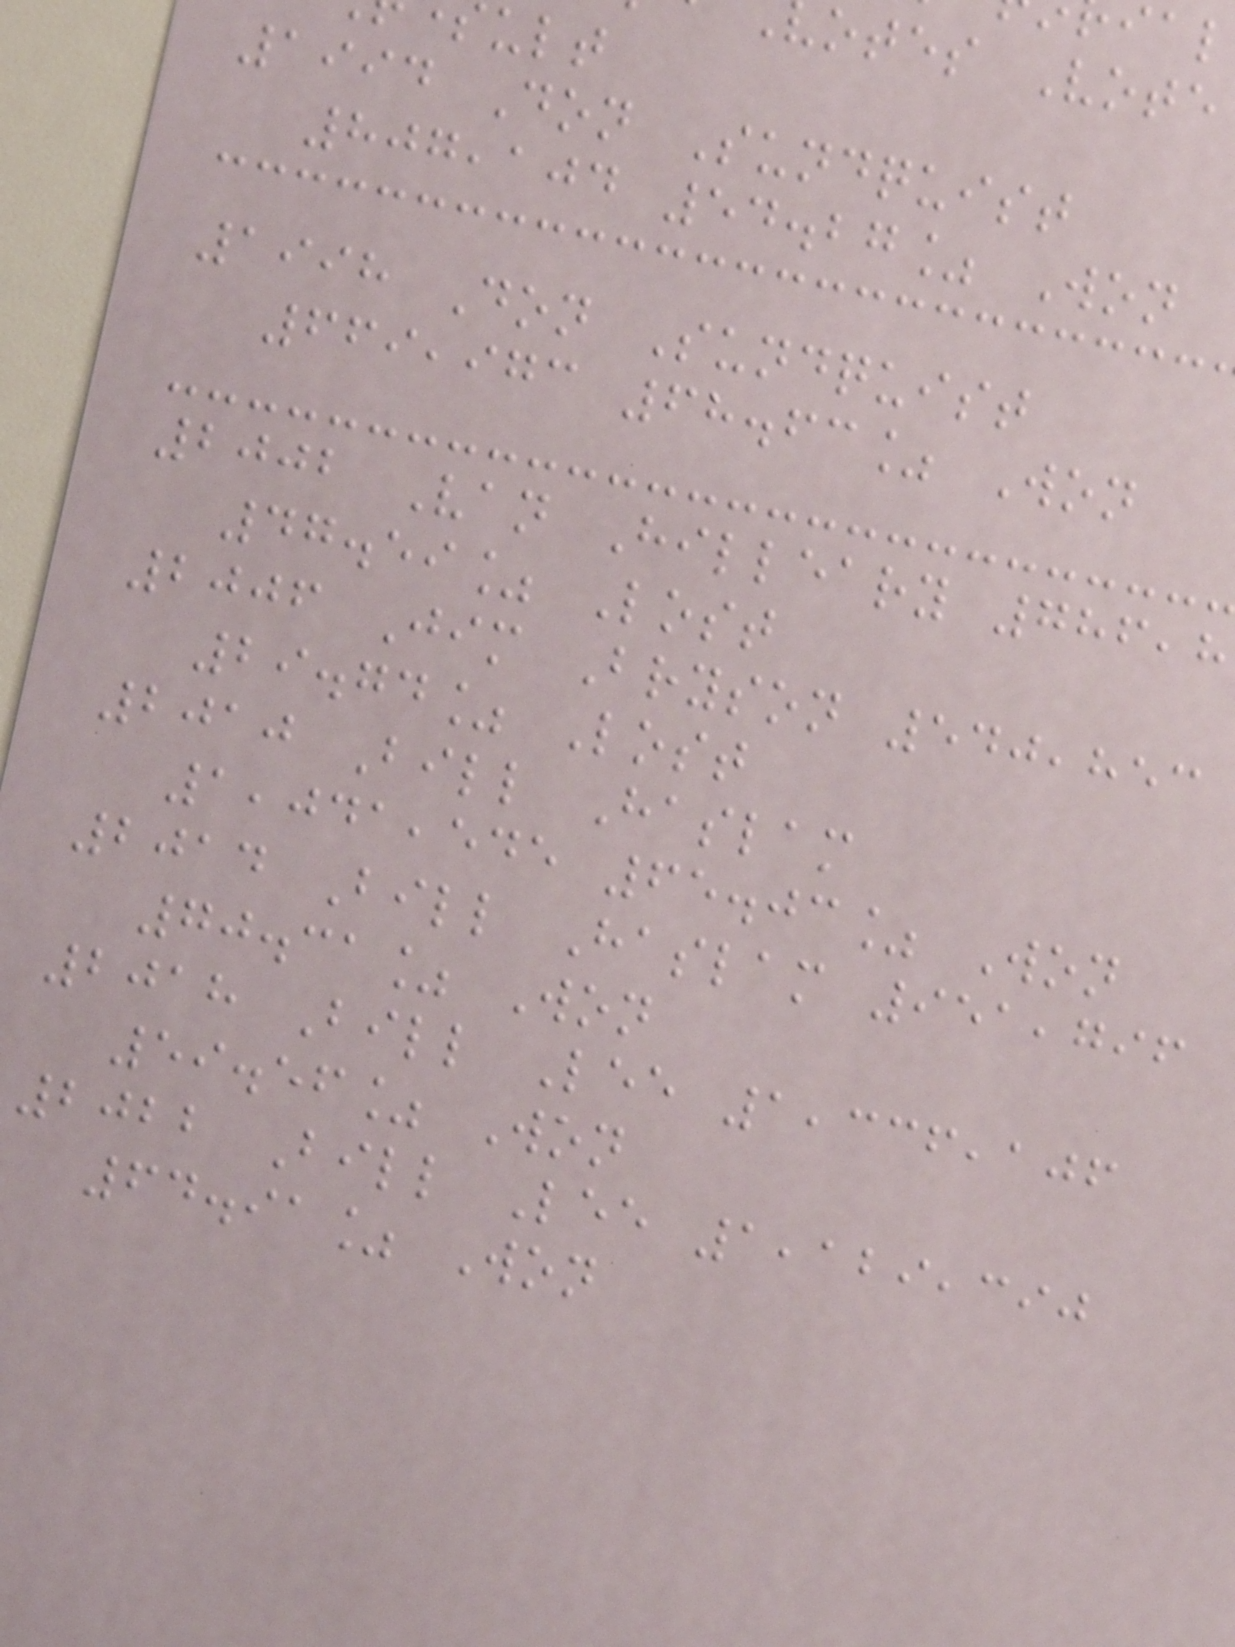otes Vote
1994 Don Sundquist
807,104 54.27% Won
1998 Don Sundquist
669,973 68.63% Won
2002 Van Hilleary 786,8
47.59% Lost
2006 Jim Bryson 540,853
29.74% Lost
2010 Bill Haslam
1,041,545 65.03% Won
2014 Bill Haslam 951,796
70.31% Won
2018 Bill Lee 1,336,106
59.56% Won
2022 Bill Lee 1,129,390
64.91% Won
